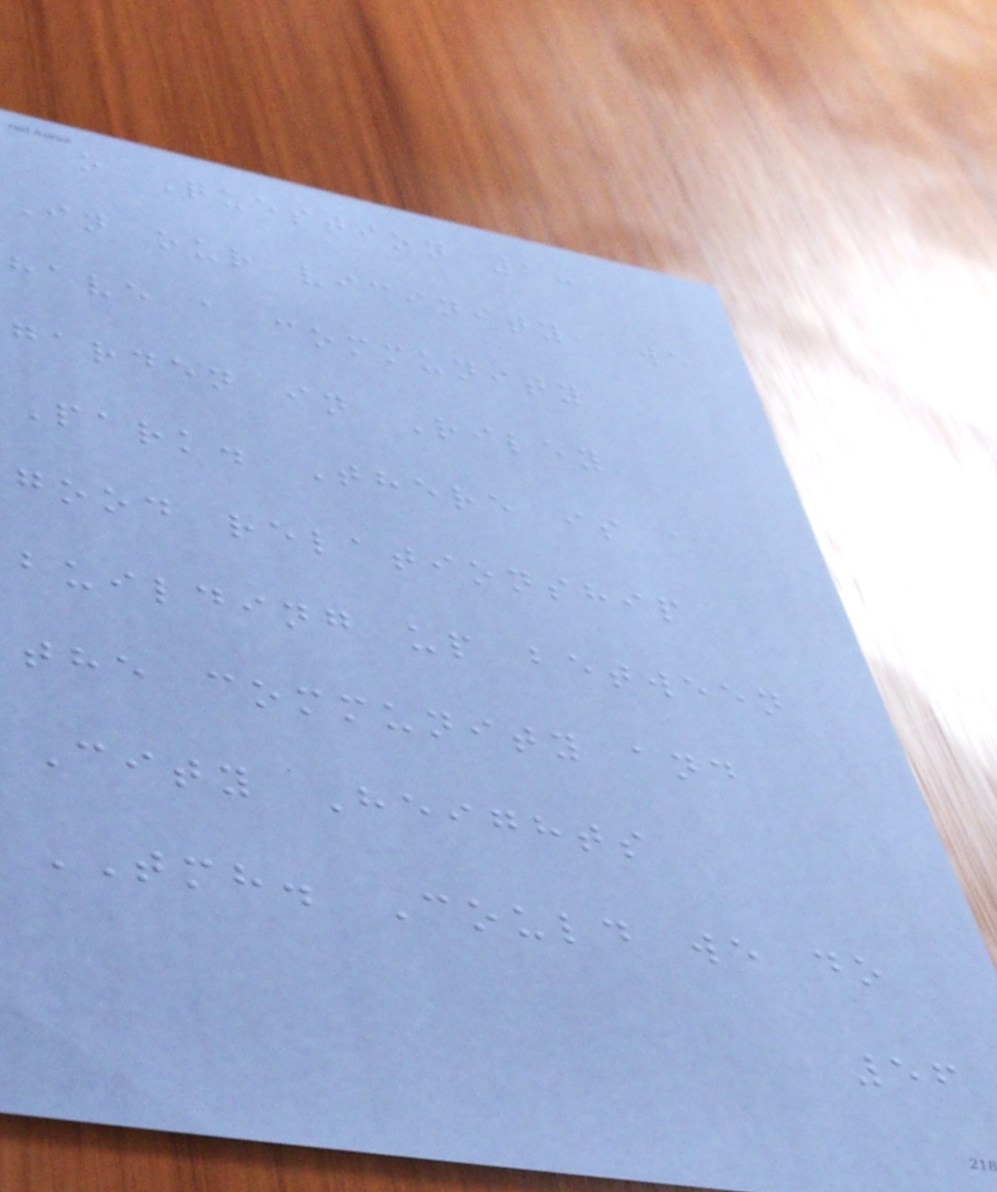o Question 1:
In our vicinity, we
have a community
garden in Riley
Park. There is a
good relationship
building up between
the community and
City Heights
TMH. Could we do
56
